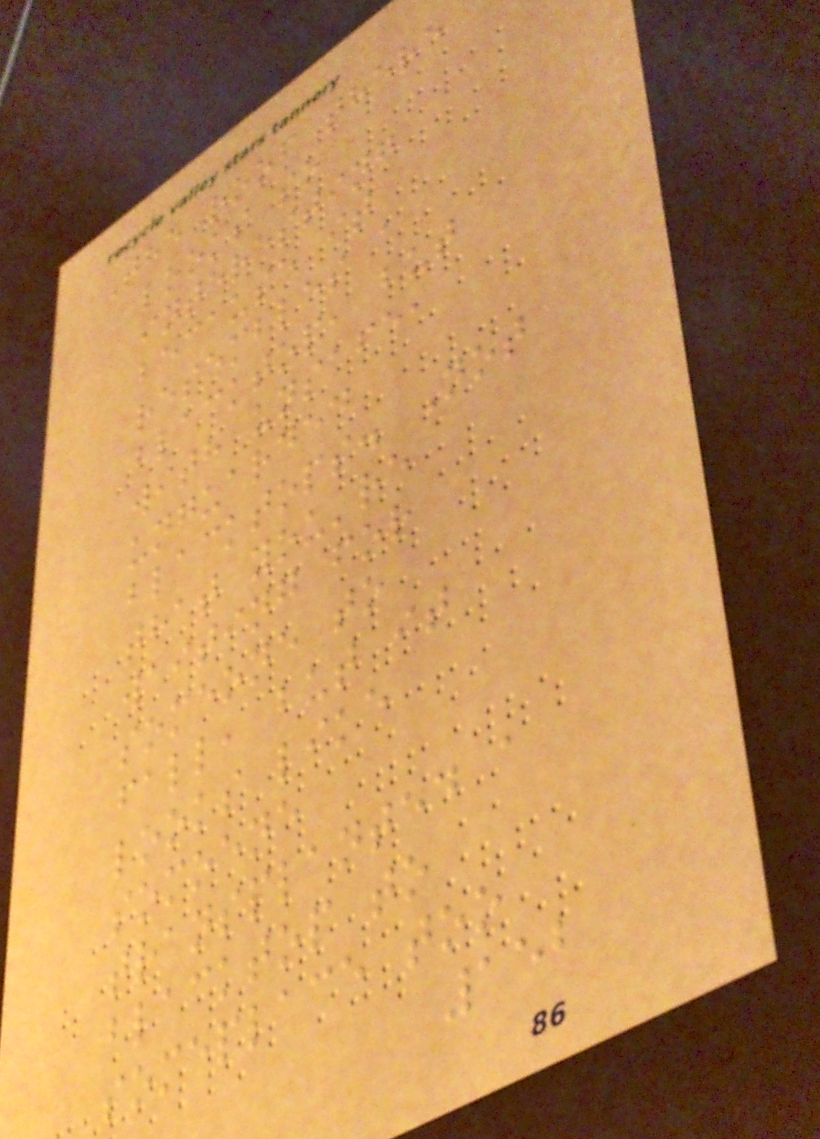The roof there
looks so
interesting
because it
resembles a
blacktop, but
with unsafe,
unguarded
blacktops. Not
that you're
waiting for
someone to
fall, but it
looks like
somoene
transplanted a
blacktop to
someplace too
152
